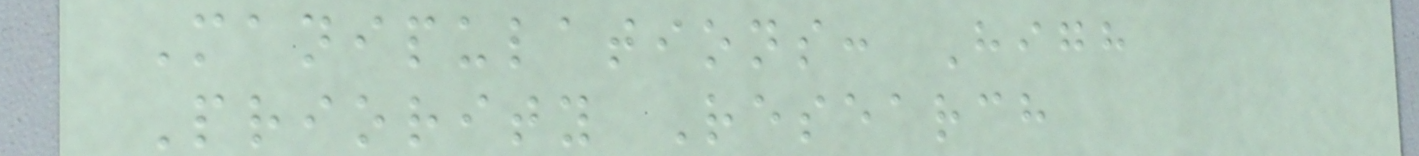Manipulations: High
Priority Research
